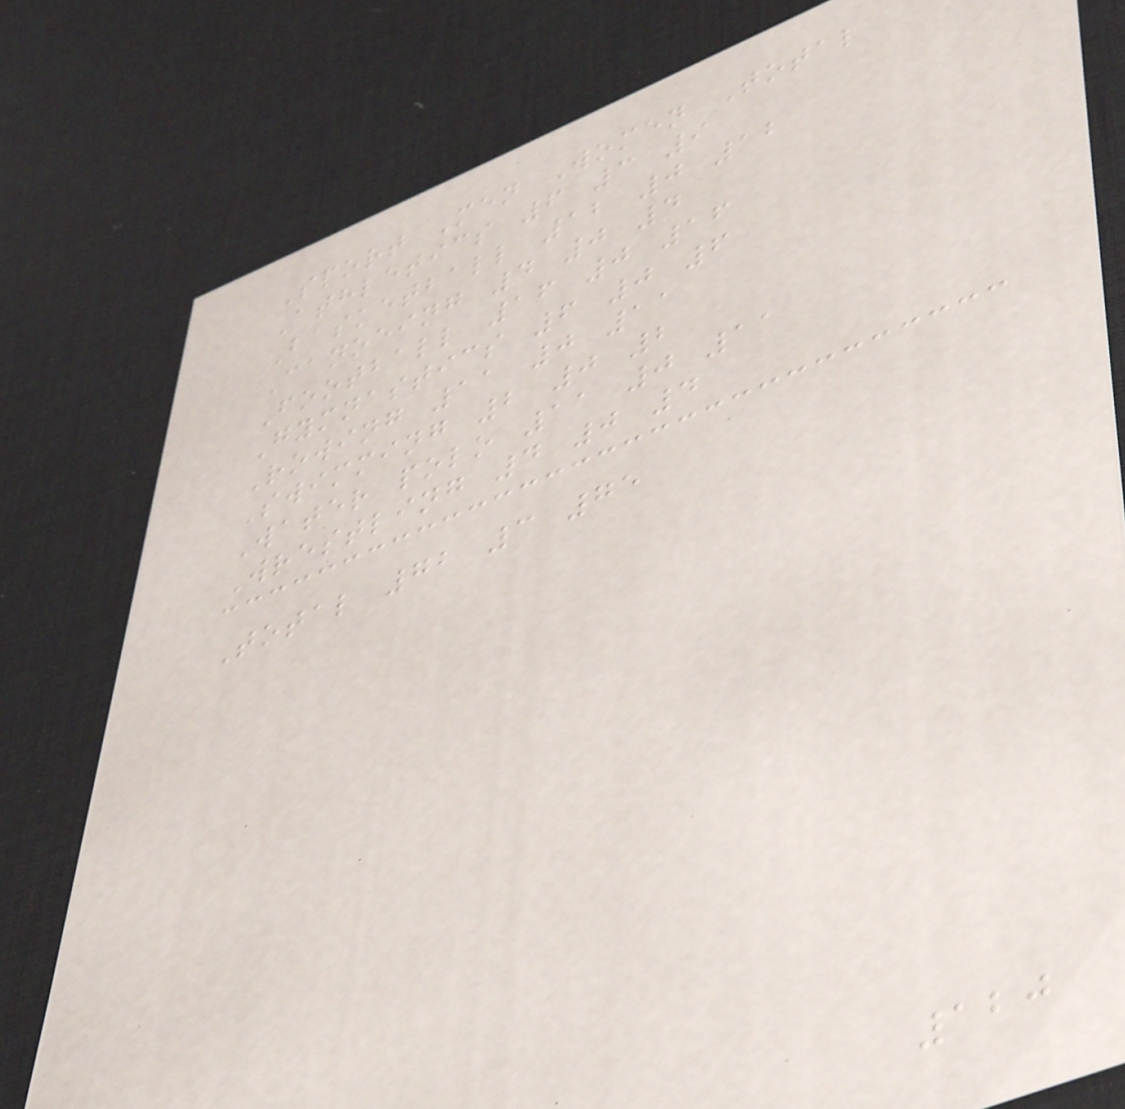Sport Men Women Total
Athletics 6 3 9
Basketball 12 0 12
Canoeing 4 0 4
Football 16 0 16
Gymnastics 6 0 6
Rowing 11 0 11
Swimming 2 0 2
Water polo 11 0 11
Wrestling 4 0 4
Total 72 3 75
120
